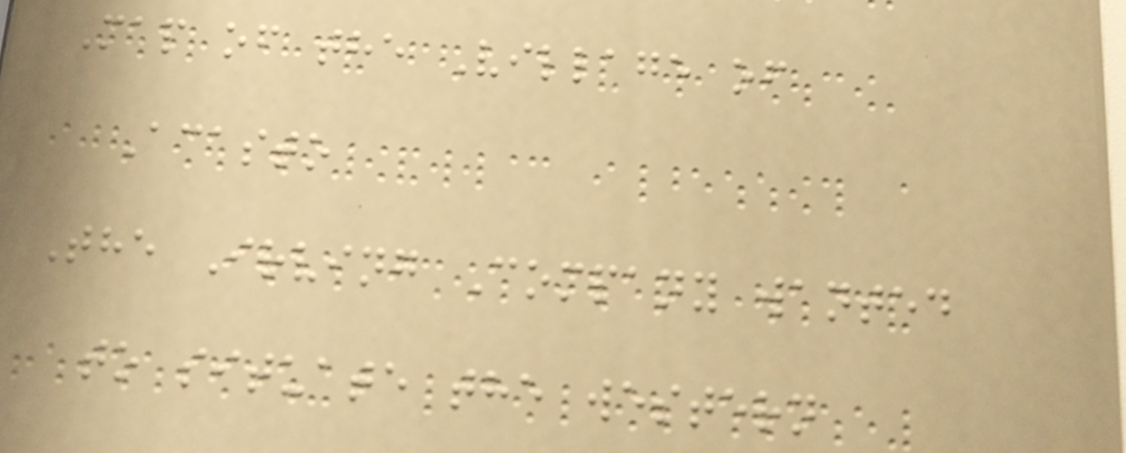Map of the Village of
Acasto
The Irving Company wanted
to situate the western
